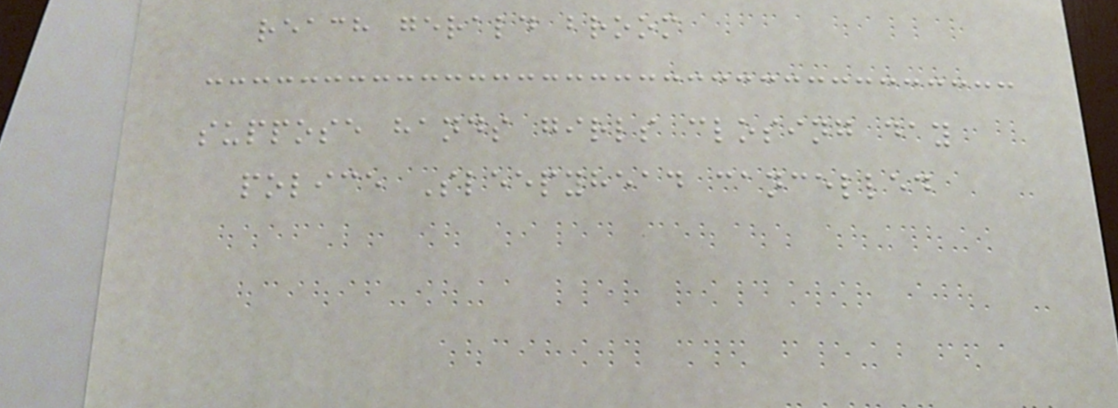reach gerald broom
suppose hands girls closing day
police Sleepyhead cancelled
